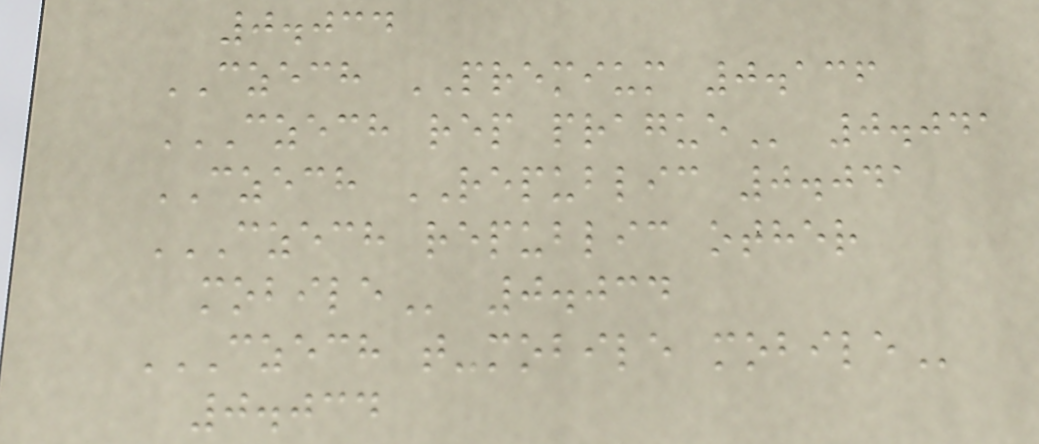0.034
CZECH PREMIUM 0.136
CZECH REP PRAGUE 0.041
CZECH REPUBLIC 0.041
CZECH REPUBLIC OTHER
MOBILE 0.034
CZECH T-MOBILE MOBILE
0.034
